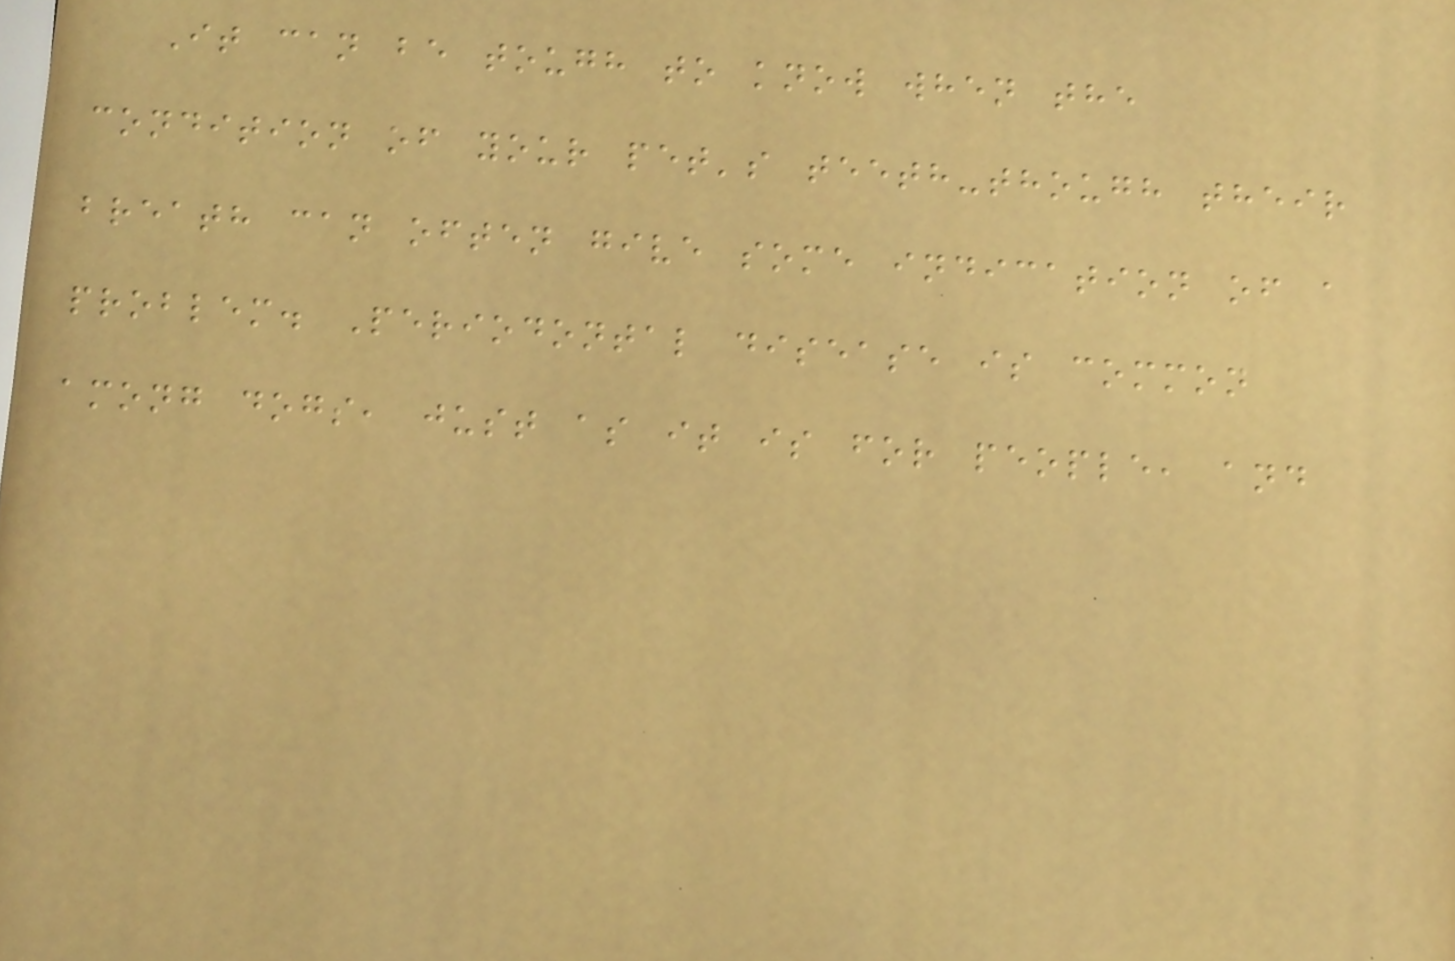It can be tough to know when the
condition of your pet's teeth-though their
breath can often give some indication of a
problem. Periodontal disease is common
among dogs, just as it is for people, and
